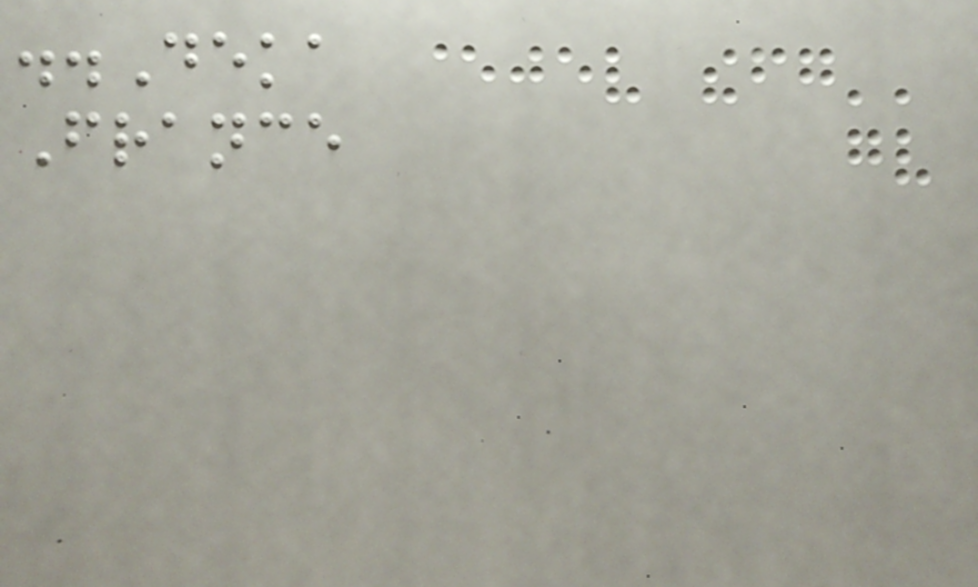..Deka
France
